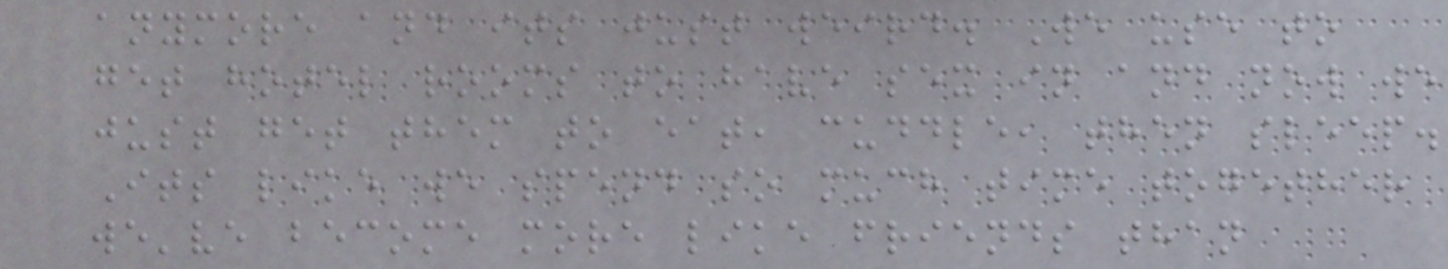anymore and its just weird. We use to
get hotel rooms to have sex in and now we
just get them to eat, cuddle, then sleep.
Its like we spend so much time together
we've become more like friends than
